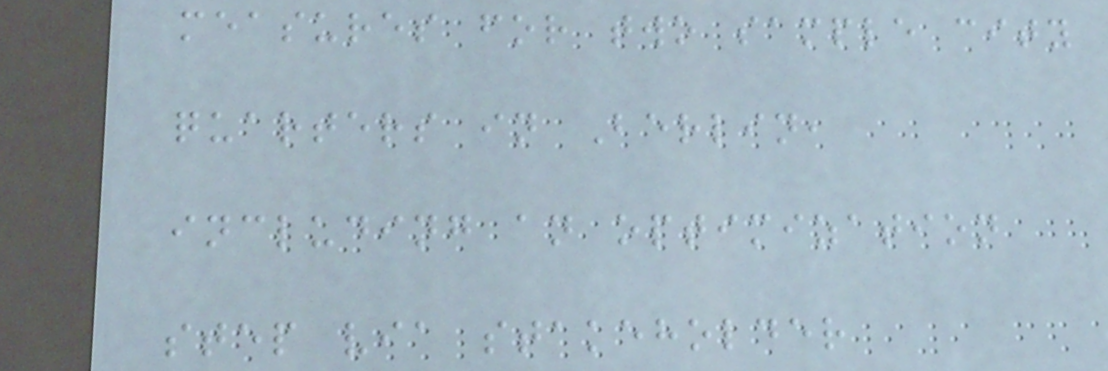measures for two sample city
quarters in Berlin,
including an optimization
step via stakeholder
